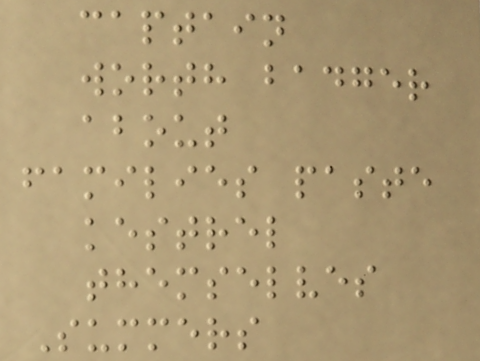captain
worth badger
about
families paste
kestrel
themselves
Summers
